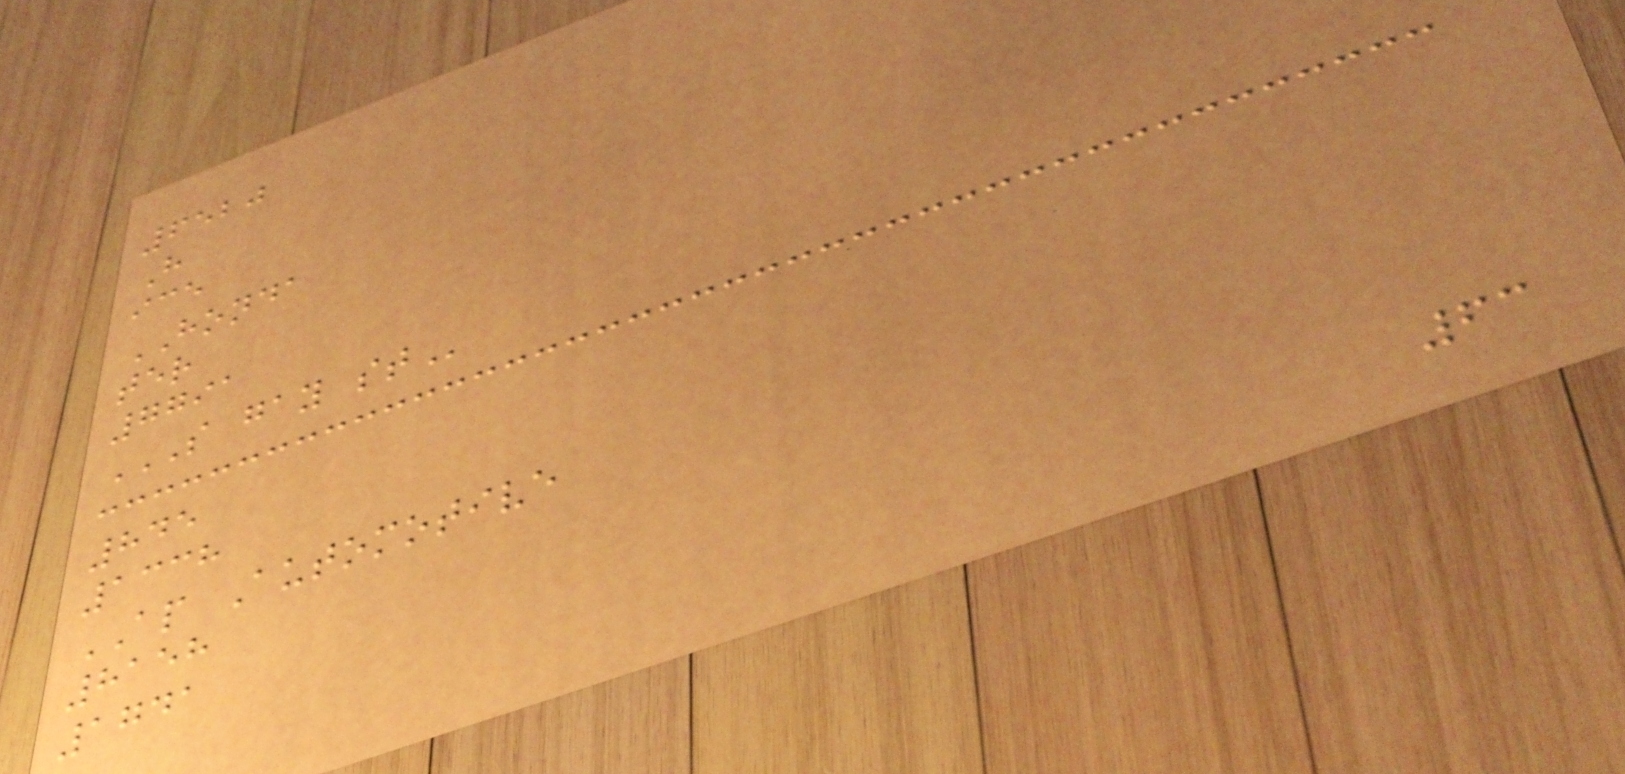6520
H
ice
HONDA
ter
7791
S GAY ST
845
1338
AP Automotive
8158
1741
63
